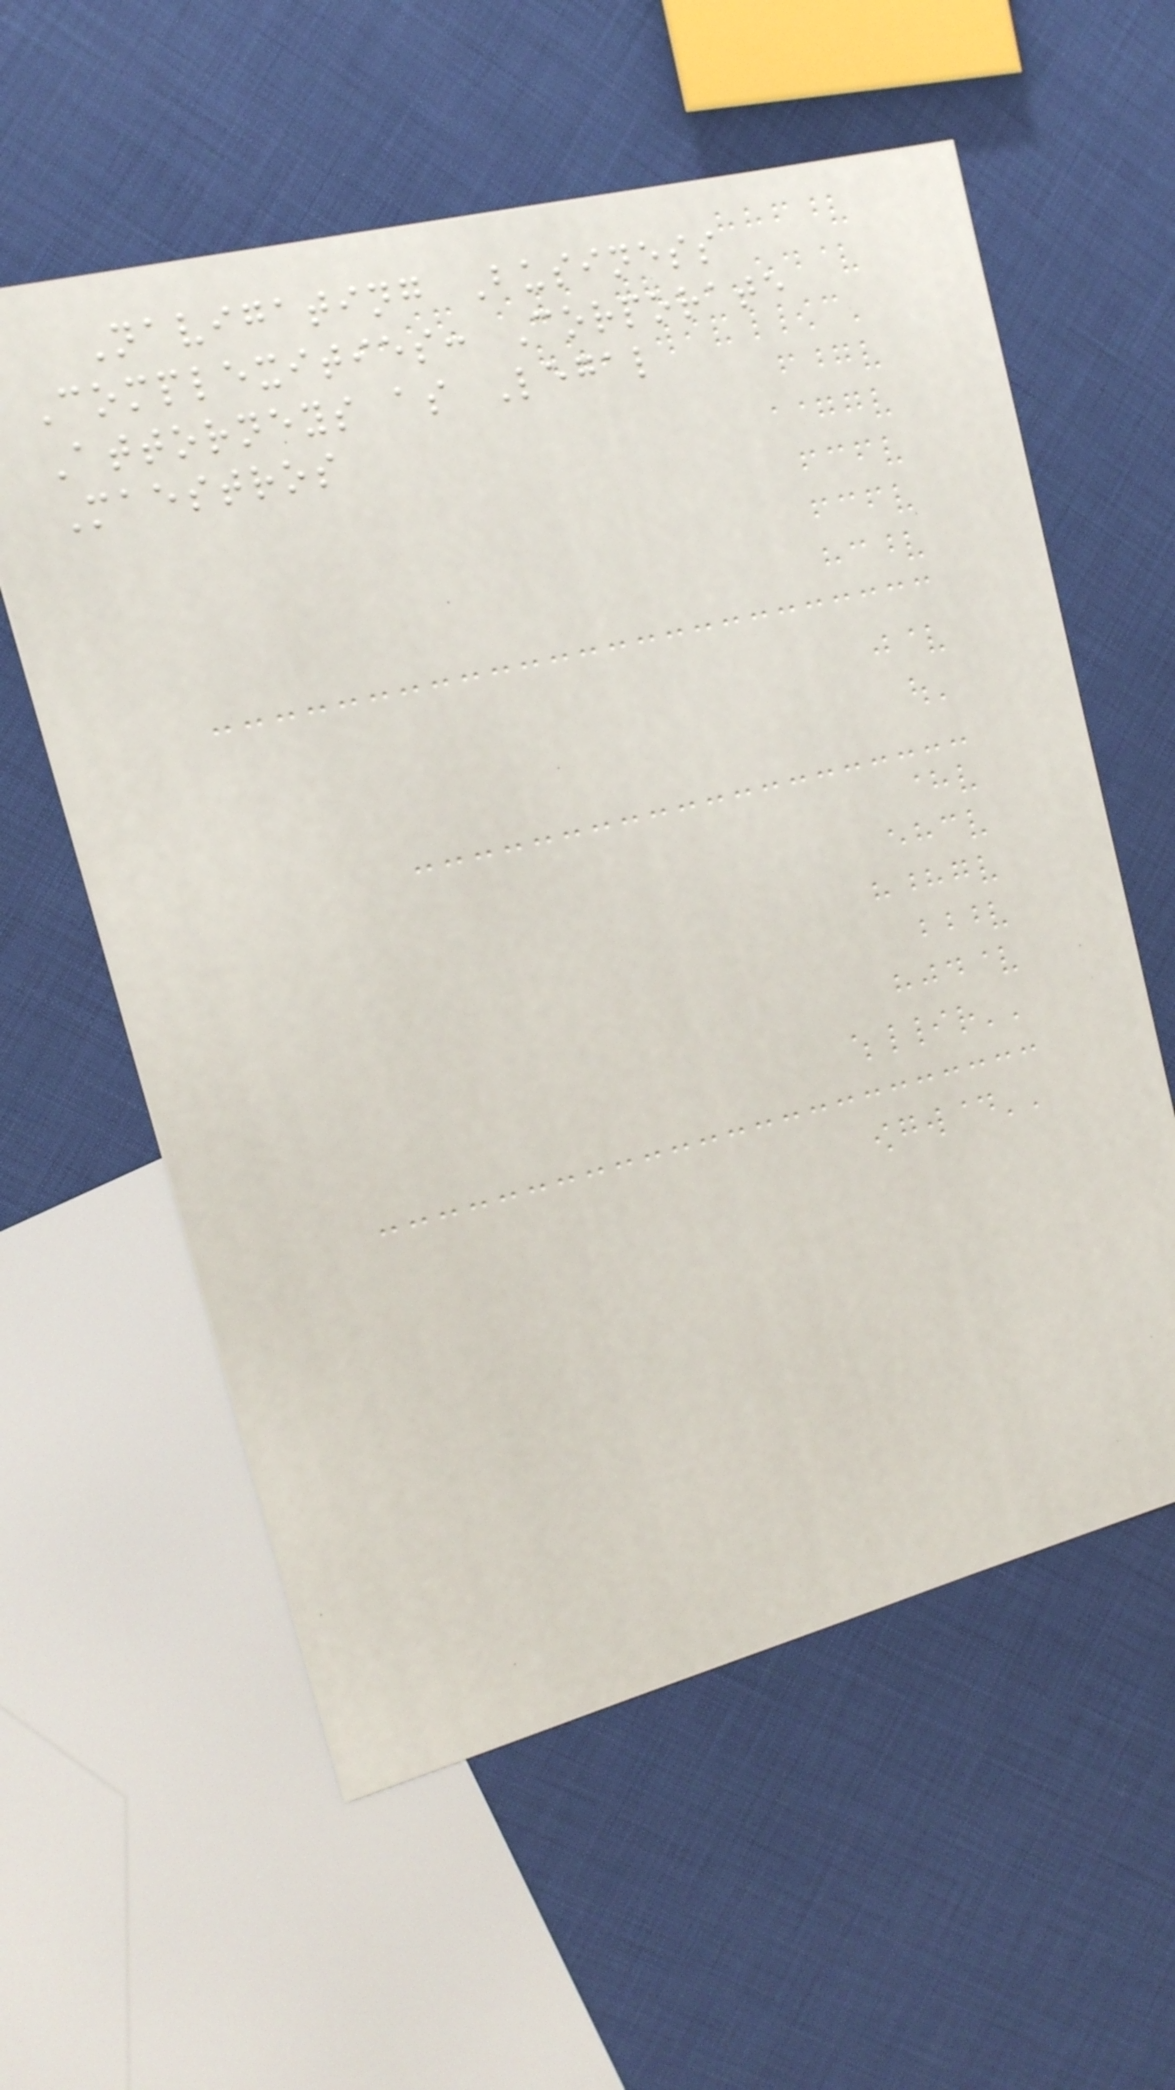Navigating Business
Complexities: Corporate
Attorneys as Legal
Maestros
